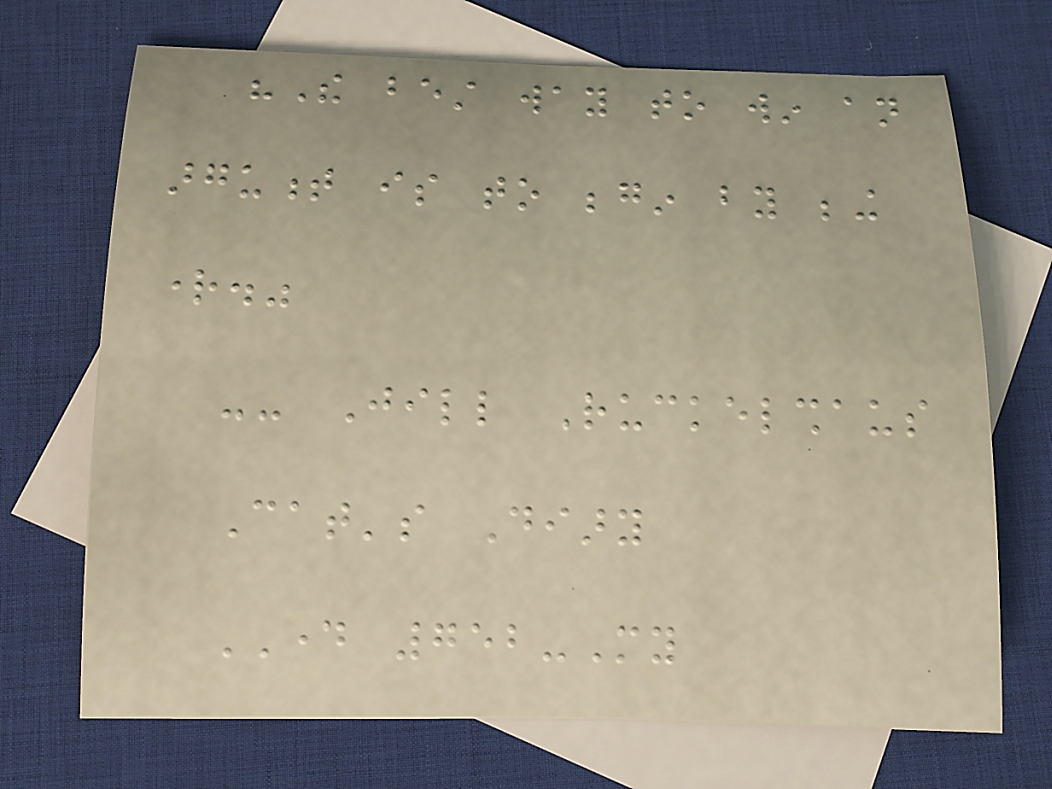"The best way to win an
argument is to begin by being
right."
-- Jill Ruckelshaus
Cat's Diary
DAY 752-My
